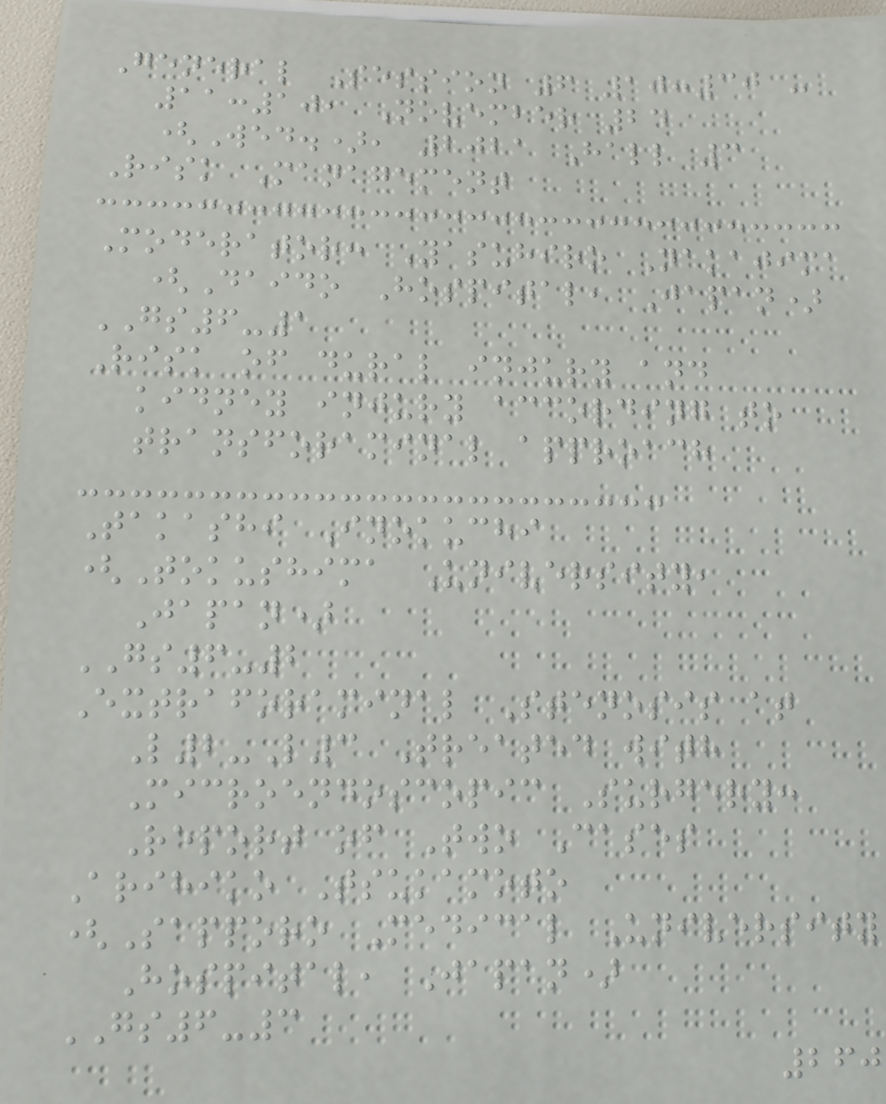General Session 6 10:30 -
11:10, November 24
(Wed.), 2021 Hall 3
Risk Management
Moderator: Yasuhiro Nakajima
(Daido Hospital, Japan)
GS6-1
Risk of dural injury and
kidney injury according to
transforaminal approach
Takashi Inokuchi
(Tokushima University,
Japan)
GS6-2
Extraforaminal Stenosis at
L2-L3 Treated with
Microendoscopic Surgery:
Report of Two Cases
Arihiko Tsukamoto
(Sapporo Medical University
Hospital, Japan)
GS6-3
260
